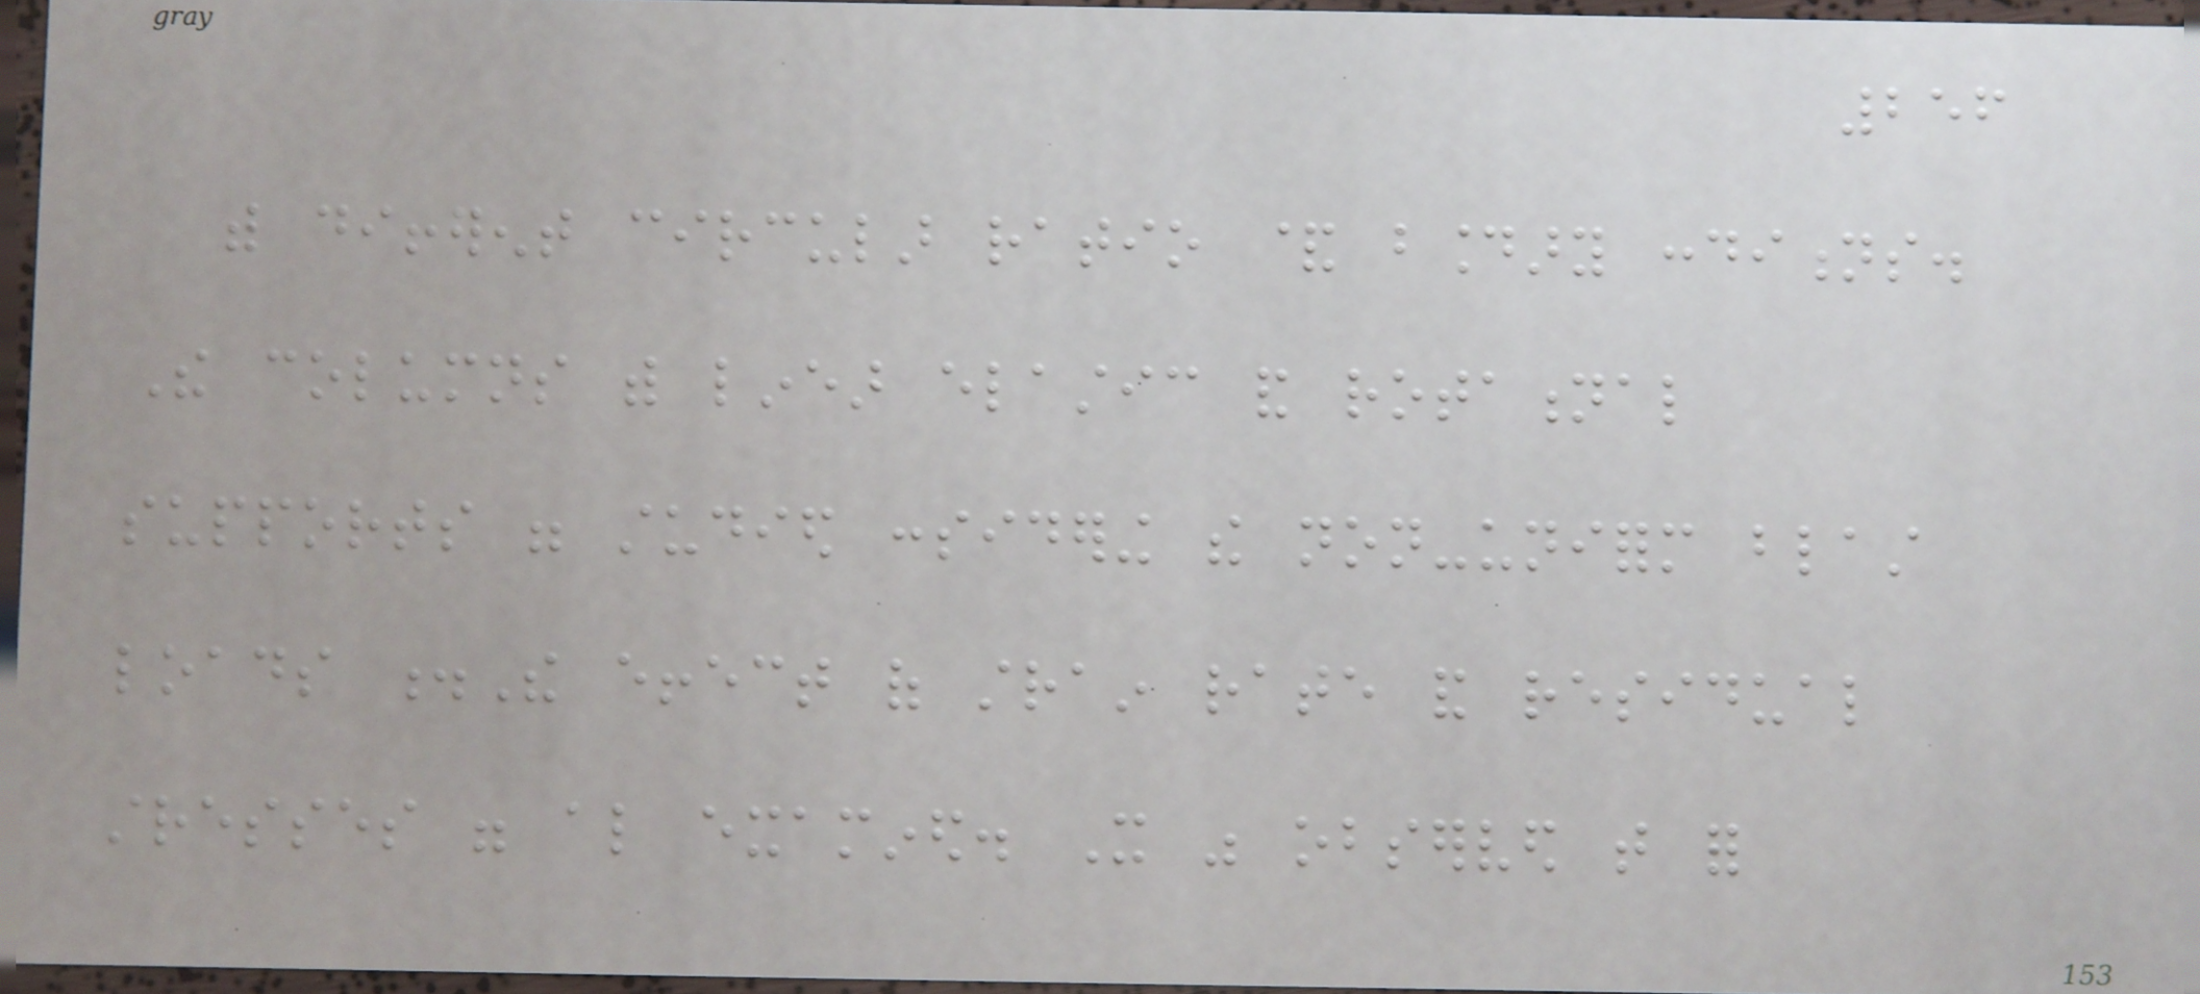256
with different circular ratio & boundary conditions.
The columns with linear elastic and rotational
supports were studied considering the non-uniform blast
loads .The effect of strain rate and residual
stresses were also examined. It was observed that for
